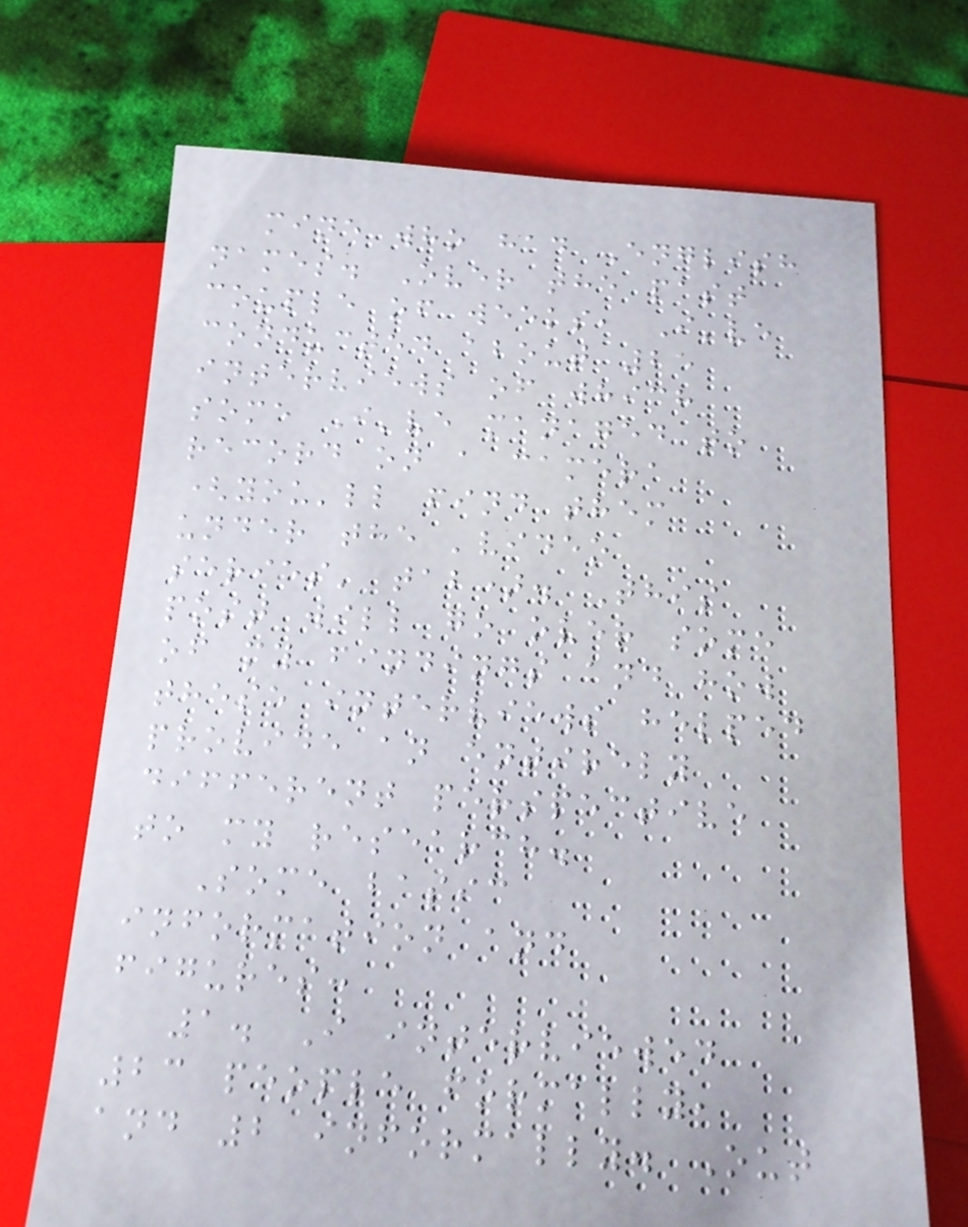mine who had English
names. Over the past
couple of weeks, I've
conducted about 25
interviews of which
some I've managed to
record on a camera
(you'll find them
under the 'video
series' tab). This
post will go over some
of my findings and how
these interviews helped
provide an entirely
different perspective
to my research.
Some basic
information and
figures:
1. I interviewed
23 people formally,
and 2 informally. Out
